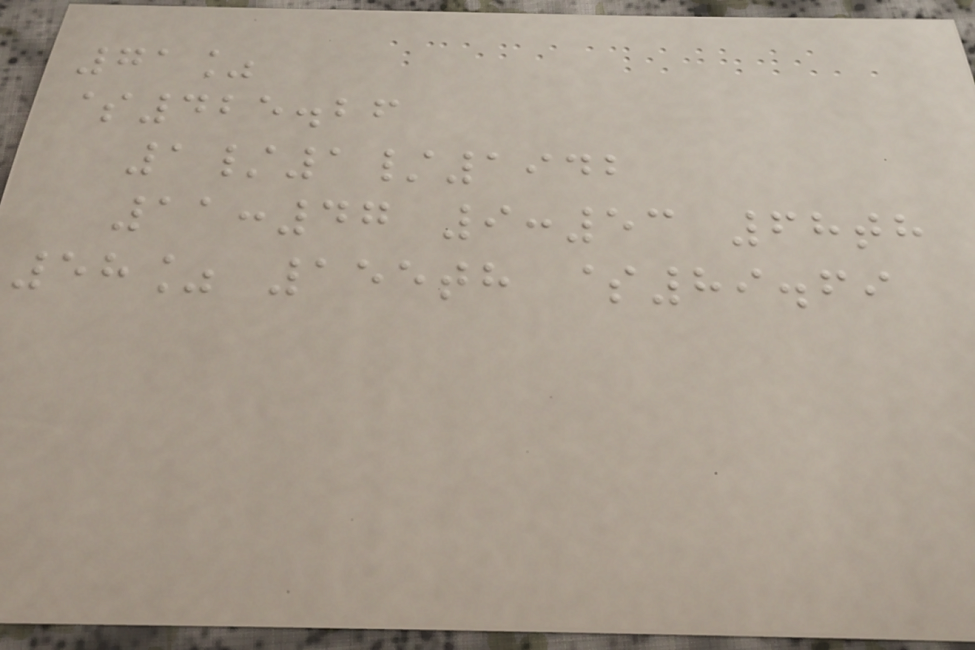71%
$425.26
1/1/1942
11:47 9:53 68th
58% 155th $89.69
